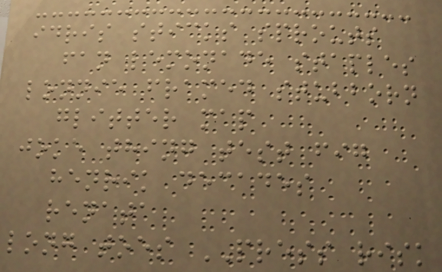idris sticks sprouts
fan lemonade staples
lonnie framed stubborn
glitter map
joke thing test fig
henrik decades
renata
long toes PRESS risk
